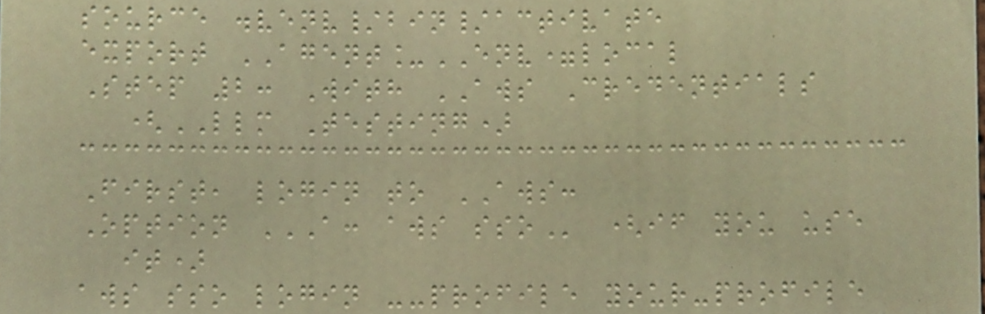source .venv/bin/activate
export AGENT_ENV=local
Step 2: With AWS Credentials
(LLM Testing)
First, login to AWS:
Option A: AWS SSO (if you use
it)
aws sso login --profile your-profile
